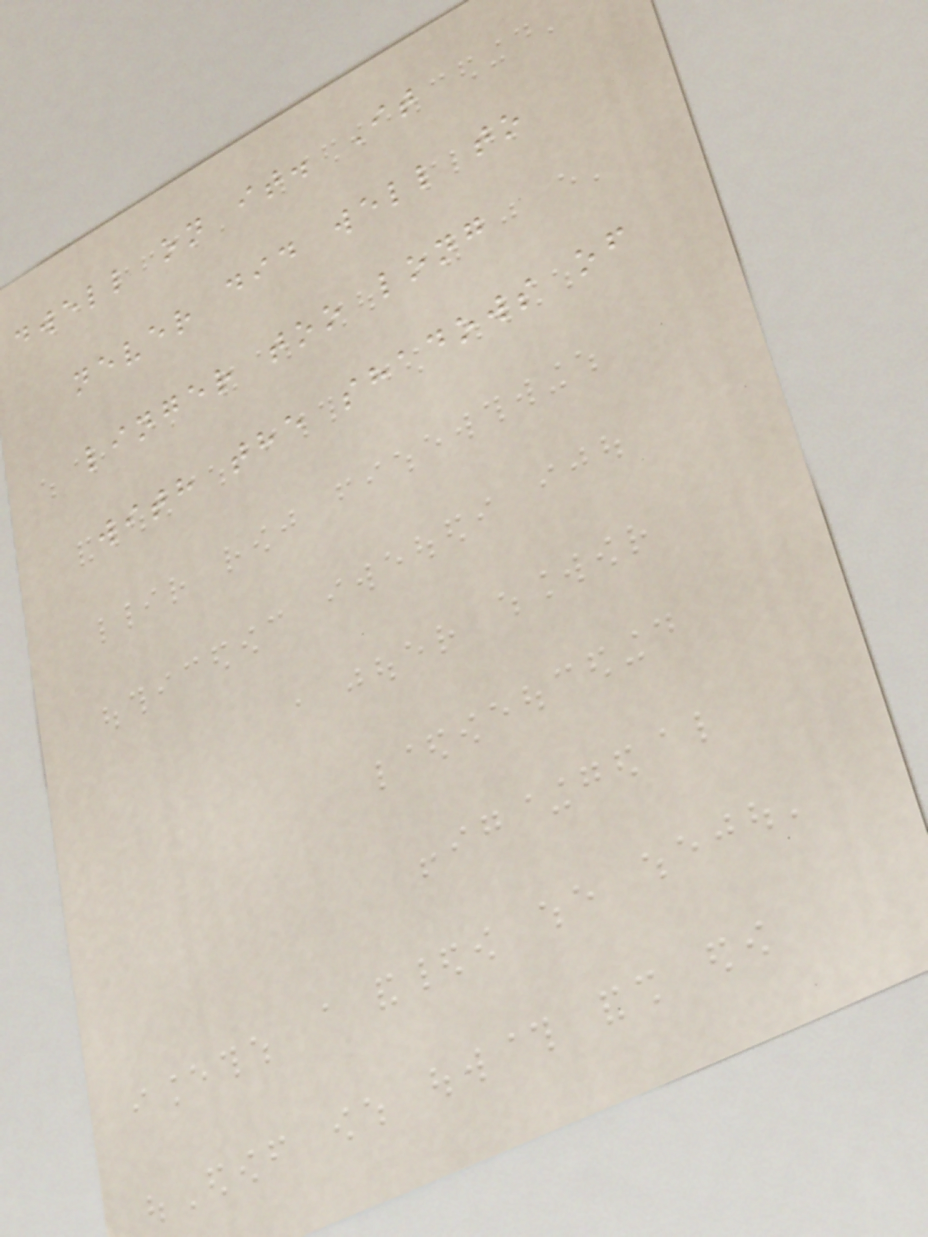dwell on it. It
never did well to
linger too long
with the shadows of
